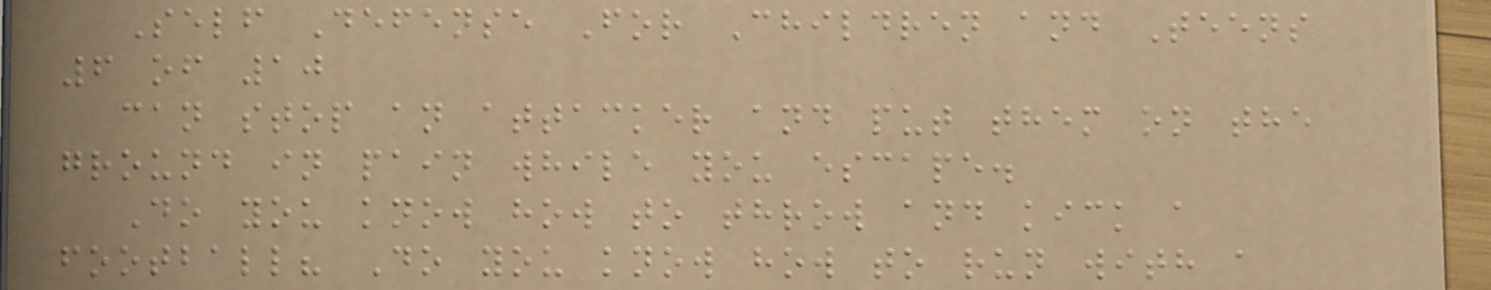Self Defense For Children and Teens
6 of 10
can stop an attacker and put them on the
ground in pain while you escape.
Do you know how to throw and kick a
football? Do you know how to run with a
